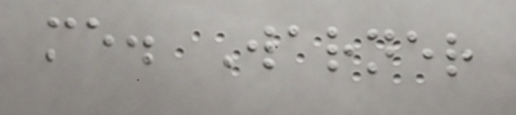me. Warner
